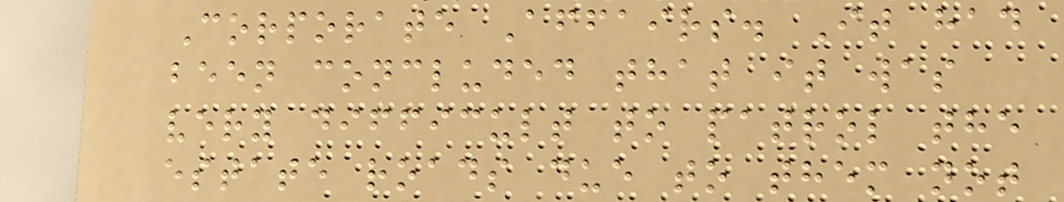Corporate Affairs. It had
been concluded that it was
very difficult to patrol the
estate roads due to them not
